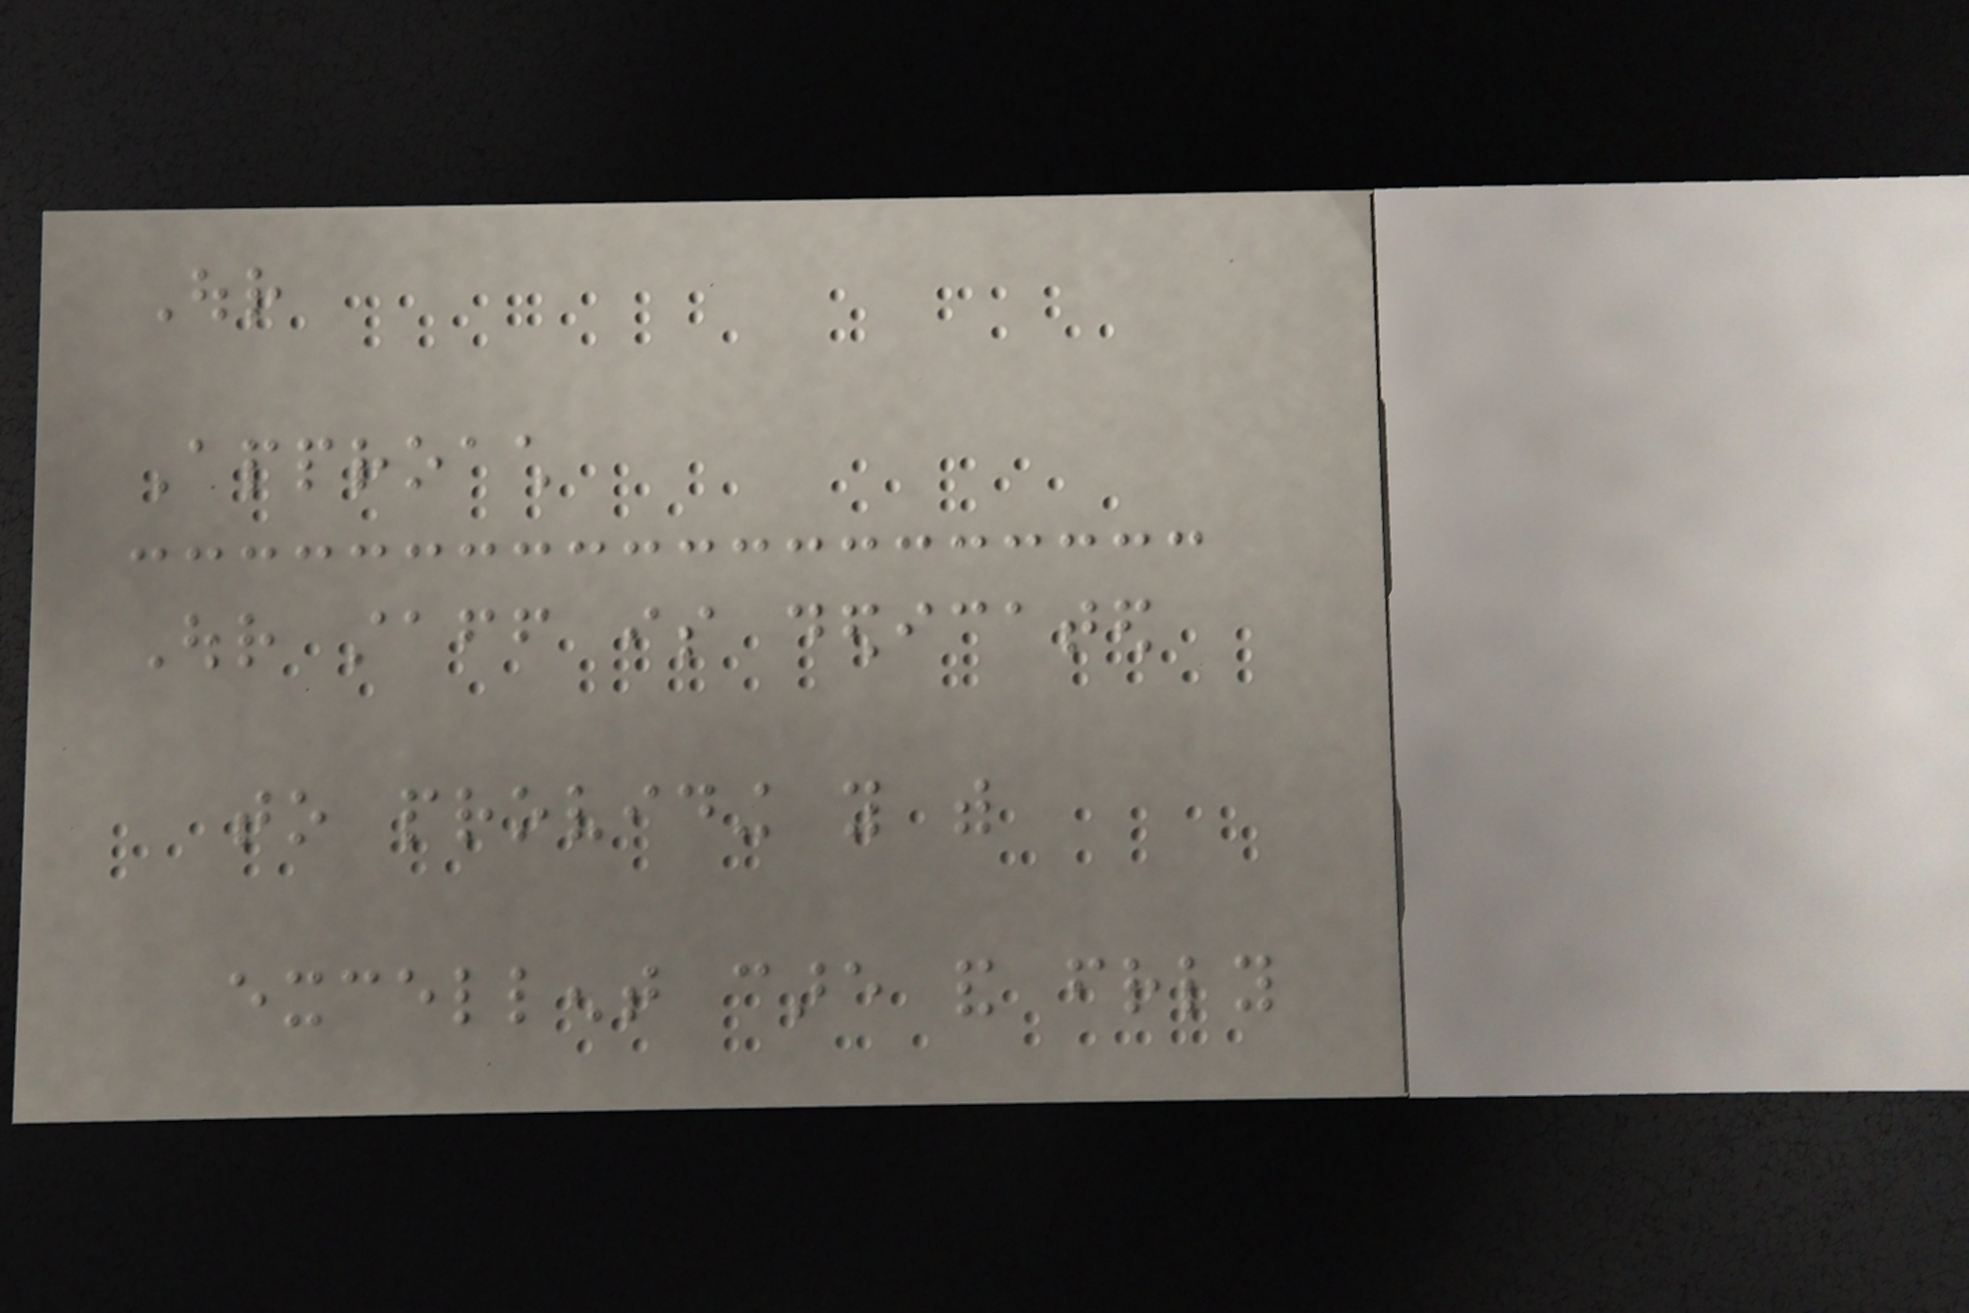Our
Approach
Our staff is dedicated
to providing you with
excellent care and friendly
